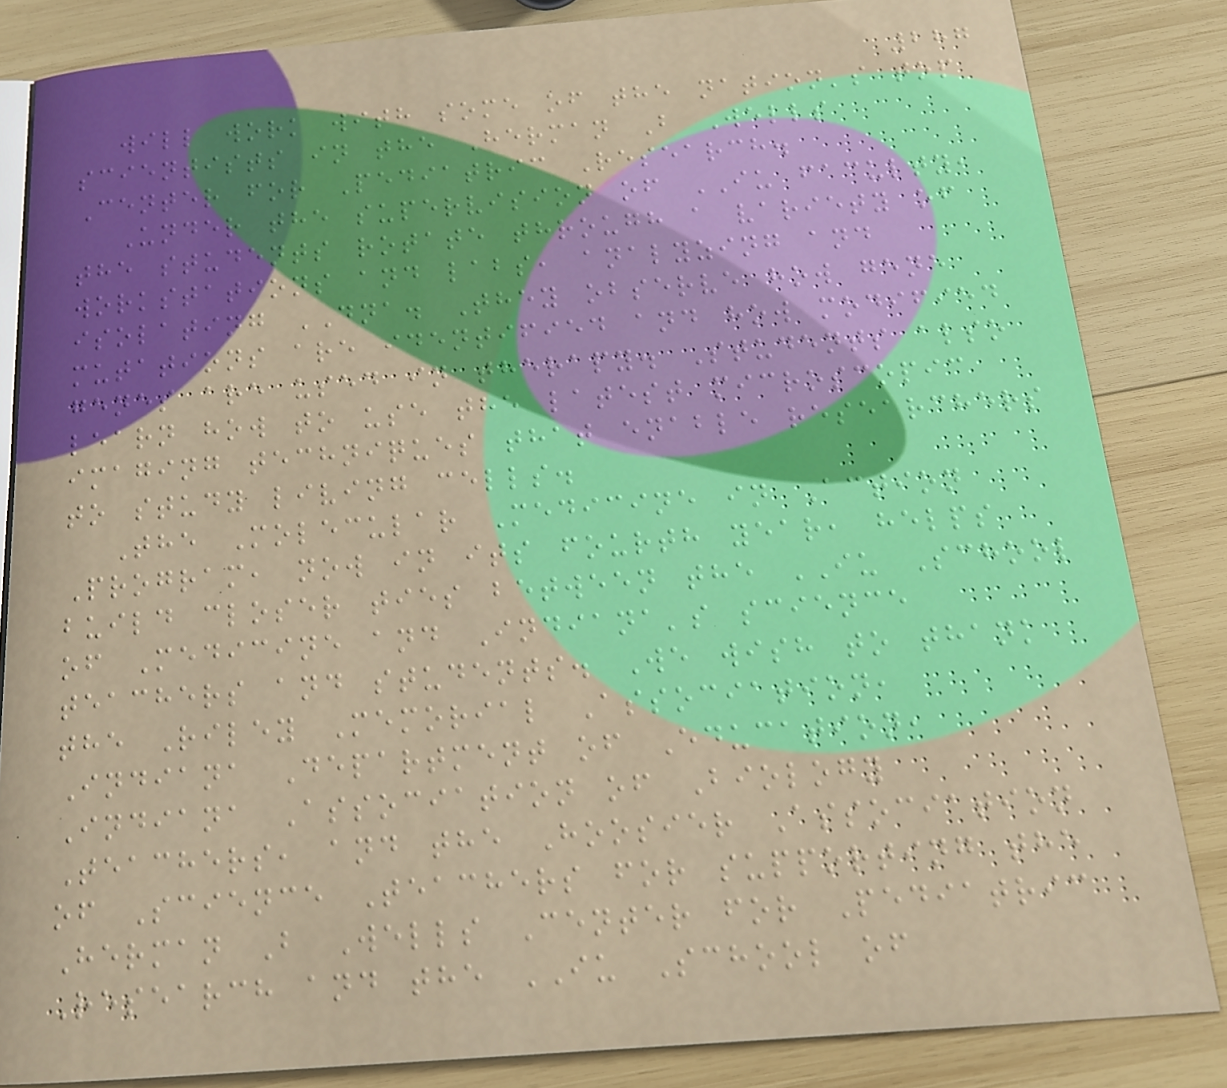287
will work with some of the nation's top
scientists in the Herman B Wells
Center for Pediatric Research.
Under the supervision of IU faculty,
the students rotate through a variety of
workstations and labs, analyzing and
isolating DNA. They observe how gene
mutations are identified and how modified
genes are used in therapy. Students also
learn how to use the latest microscopic
imaging techniques that enable researchers
to study living cells.
The Molecular Medicine in Action
Program, now in its fourth year, helps
build closer ties between the IU School
of Medicine and Indiana's science
teachers and students. We wish to thank
the Riley Memorial Association,
Indiana Department of Education,
Indiana Association of Biology
Teachers, and the Hoosier Association
of Science Teachers for supporting the
Herman B Wells Center for Pediatric
Research and the IU School of
